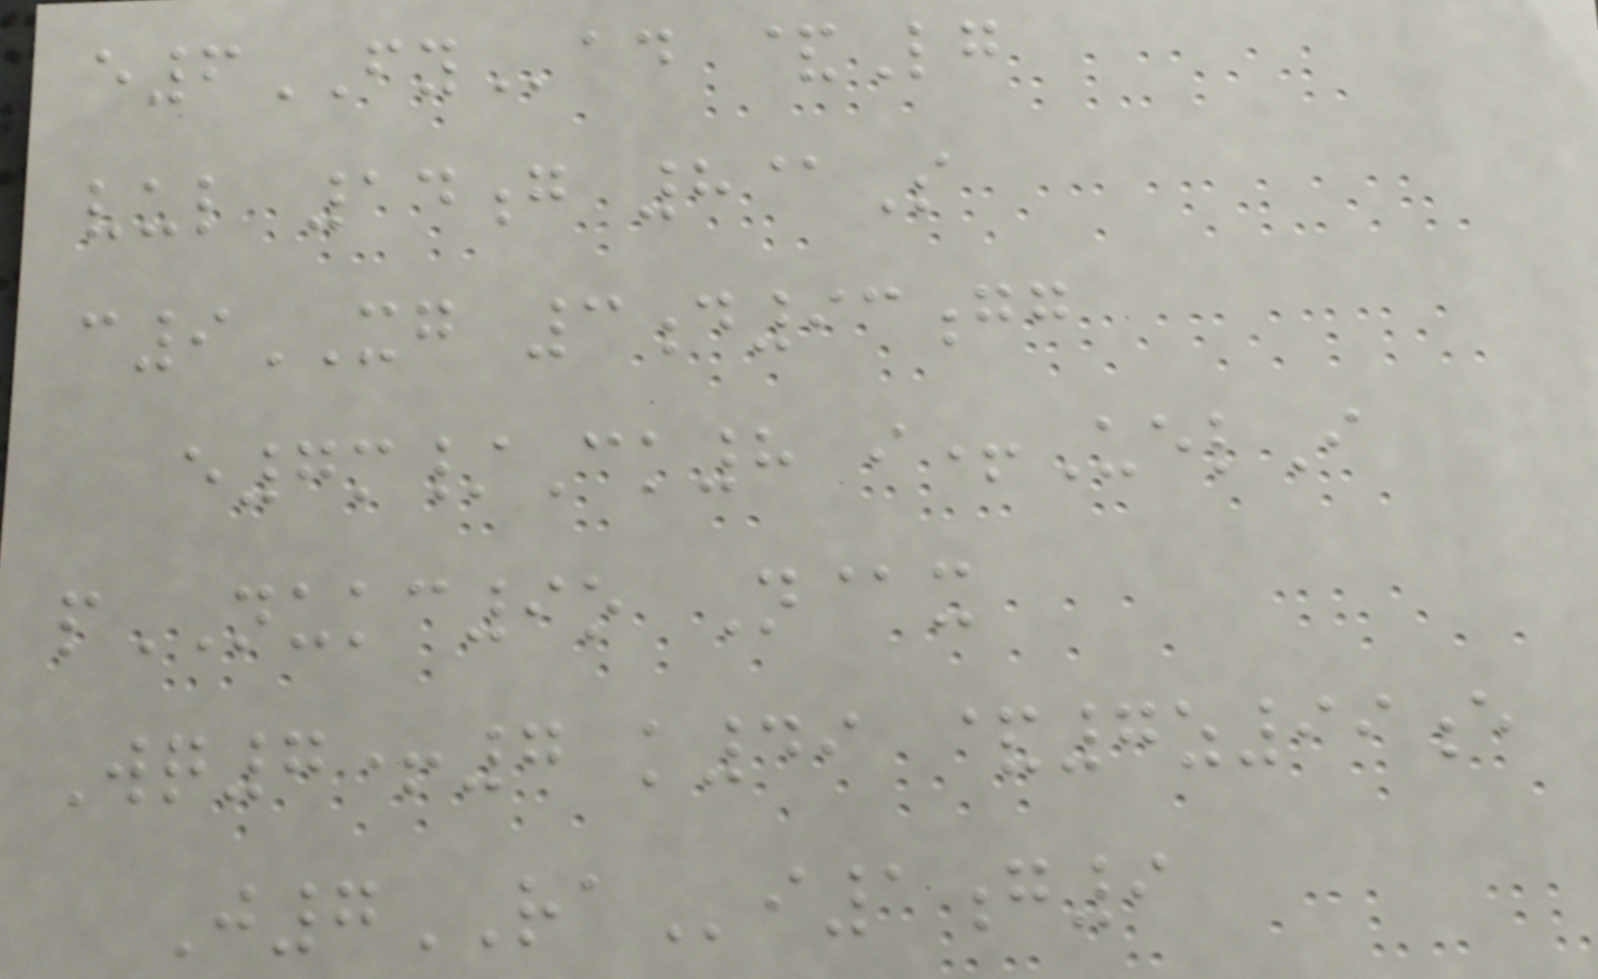e6FYad &Lg
vul 14g 8@S
c9XG 3d93gg
e7m/Ck8 i+UelI
pNUKC9o N@x
Wq7+7 k49 &7z99e
J7RAi1g9
